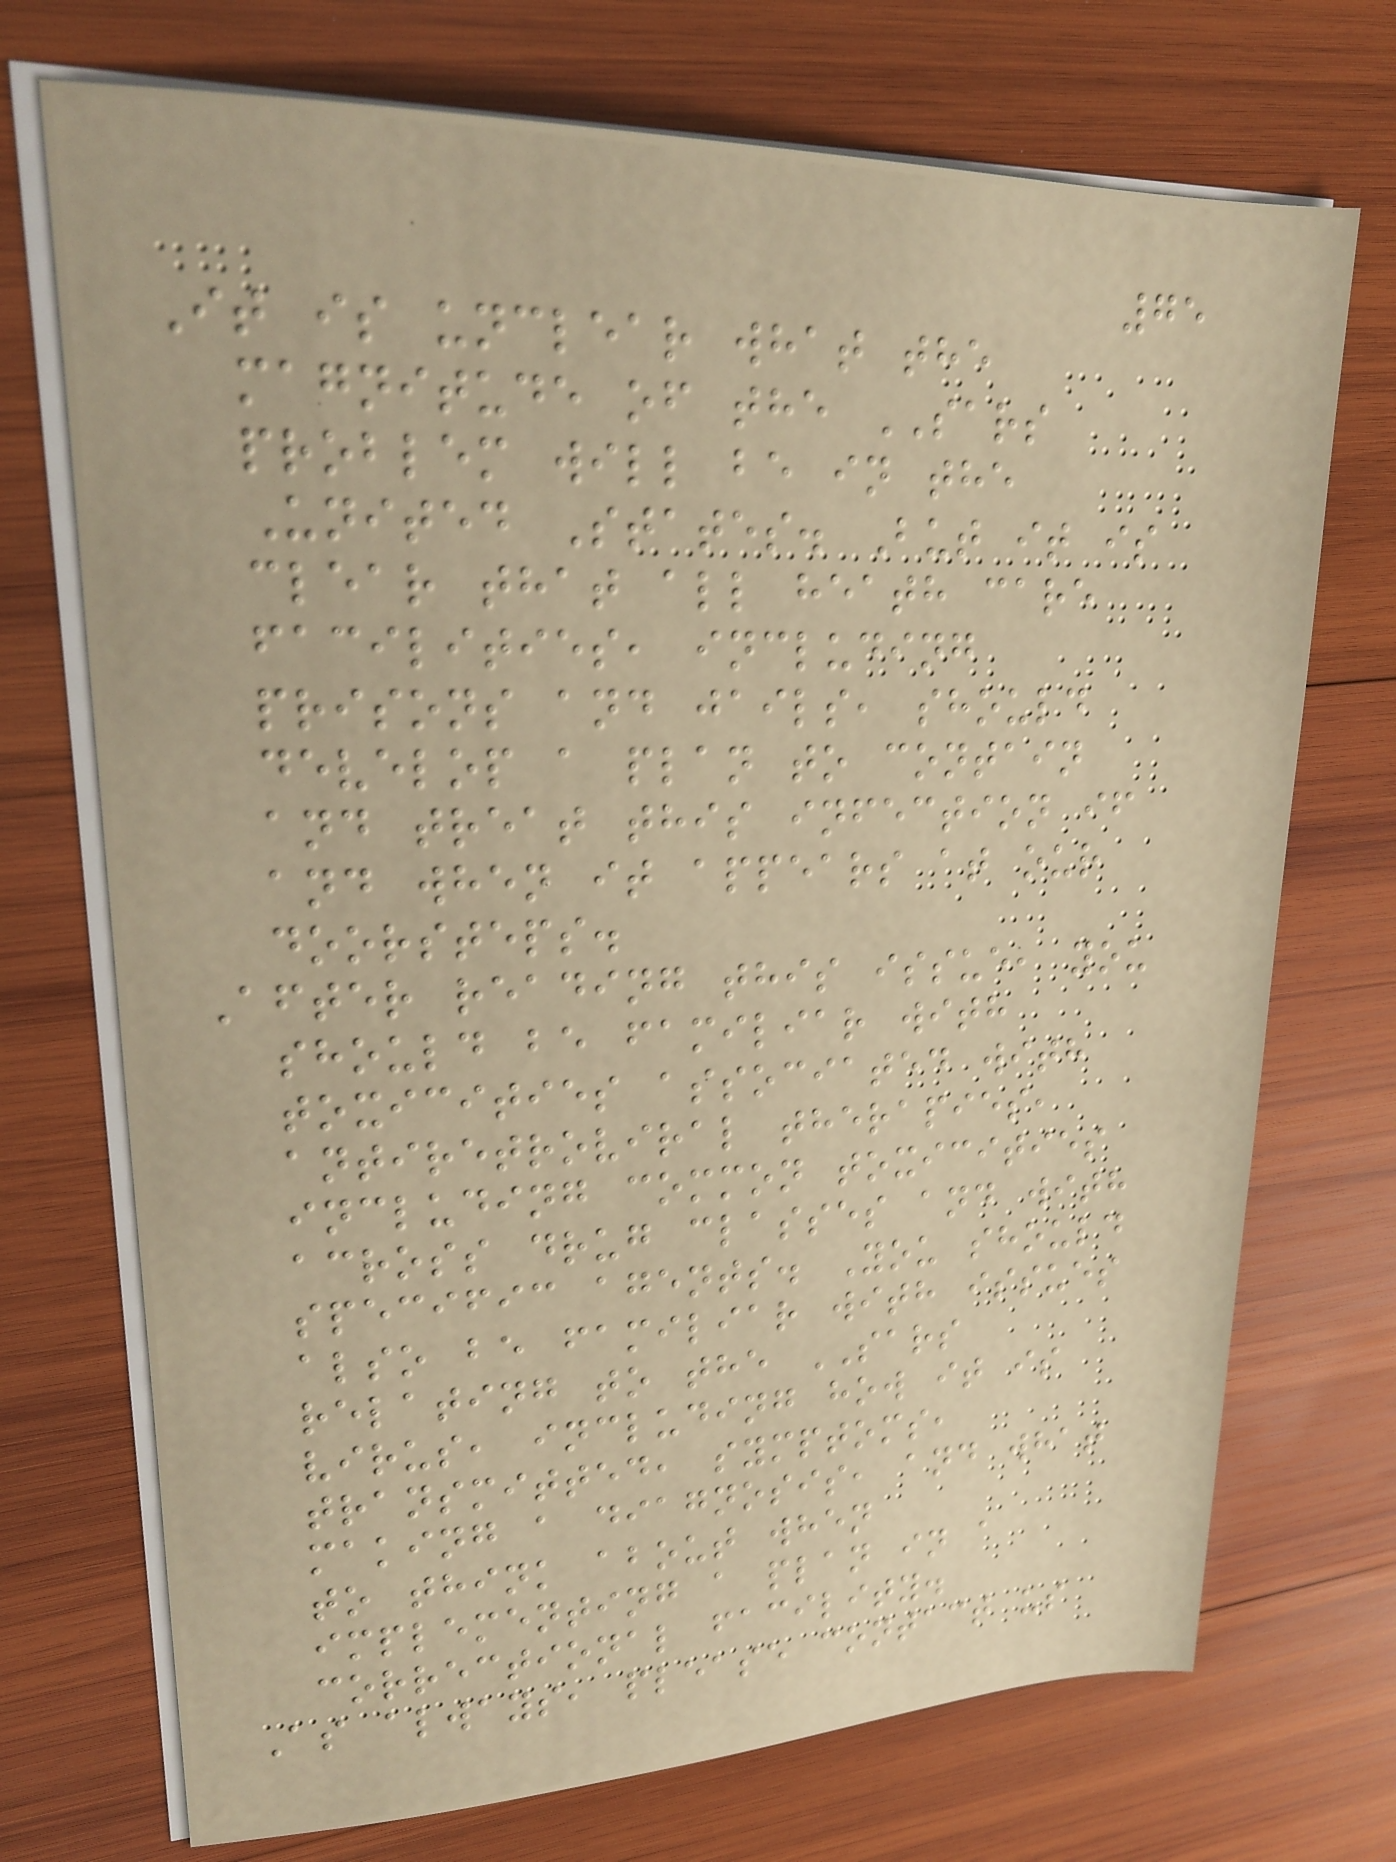75
It is unclear what the
magnitude of the SARS
problem will be in the
United States. But it is
clear that all heath care
facilities, including
prisons and jails, should
develop a plan to contain
and treat this infection if
and when it appears at our
doorsteps.
After reading this issue, you
should be familiar with
toxicities associated with
antiretroviral therapies,
including common toxicities
across drug classes and with
specific agents. You should
also be familiar with issues
relating to the SARS
virus, including how it is
transmitted, symptoms,
making a diagnosis, and what
to think about when
implementing a plan in a
correctional facility.
As always, please contact us
